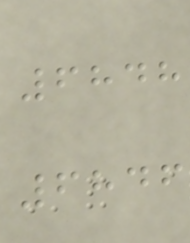6848
6846
